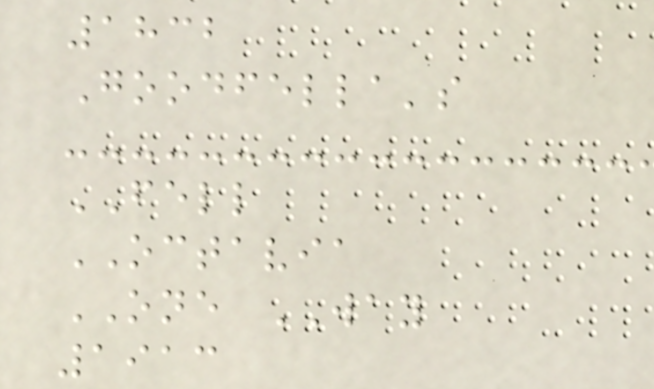1832
Goodfella's
FELL
OCTAVIA
ONE WAY
1913
